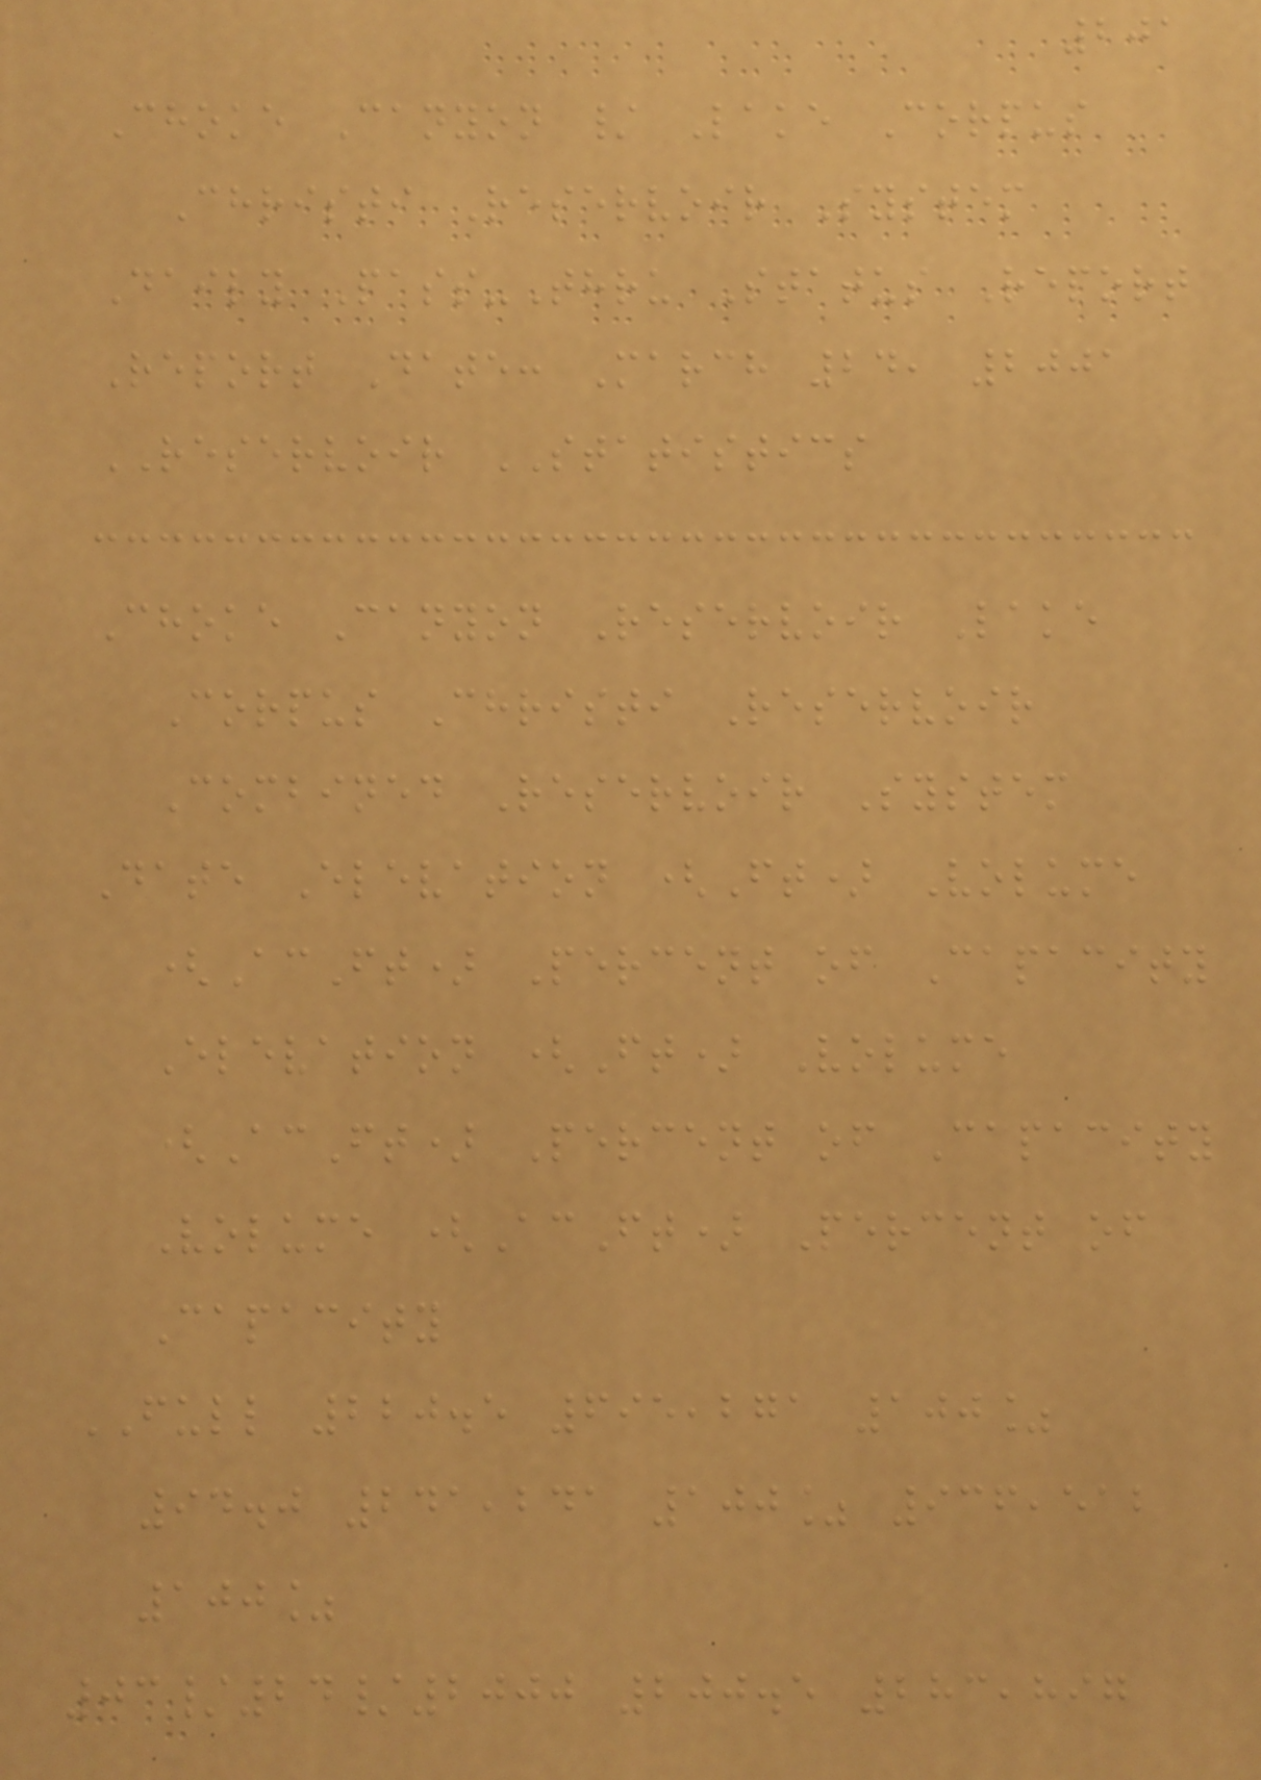201
Choke Canyon / Lake Corpus
Christi Reservoir System
Daily Pass-Thru Status Report
Report Date: March 24, 2001
RESERVOIR STATISTICS
Choke Canyon Reservoir Lake
Corpus Christi Reservoir
Combined Reservoir System
Date Elevation (Ft) Volume
(AcFt) Percent of Capacity
Elevation (Ft) Volume
(AcFt) Percent of Capacity
Volume (AcFt) Percent of
Capacity
FULL 220.5 695,271 100%
94.0 241,241 100% 936,512
100%
03/24/2000 200.5 283,897
